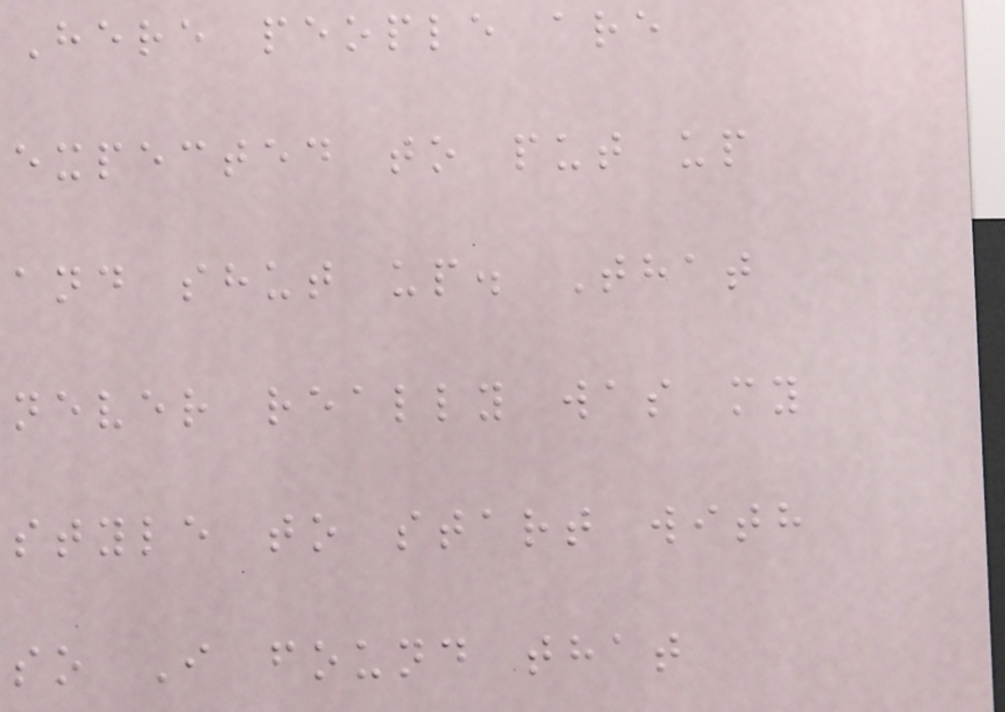Here people are
expected to put up
and shut up. That
never really was my
style to start with
so I found that
